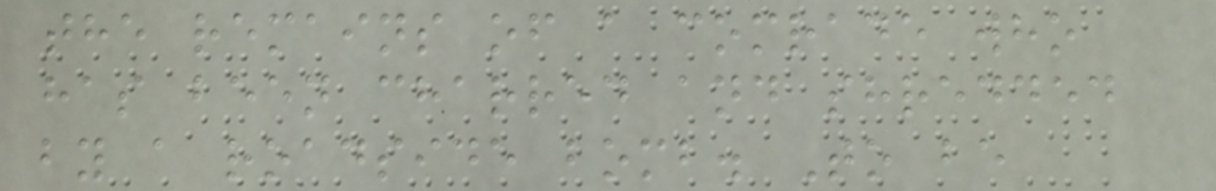the remains of a comrade who
has been charred and shredded
by a roadside bomb. To be
